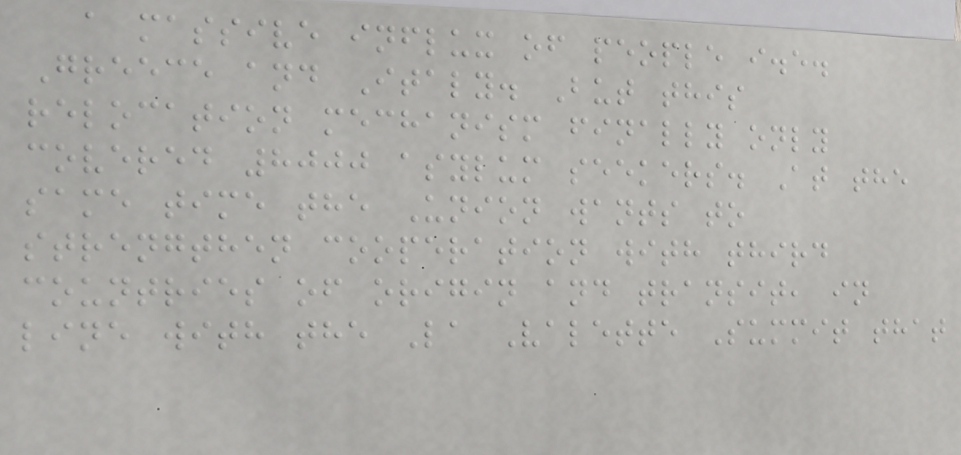a massive influx of people i.e.
Greece and Italy. But this
relocation mechanism finally only
covered 8000 asylum seekers. At the
same time the Union wants to
strengthen cooperation with third
countries of origin and transit, in
line with the La Valette Summit that
